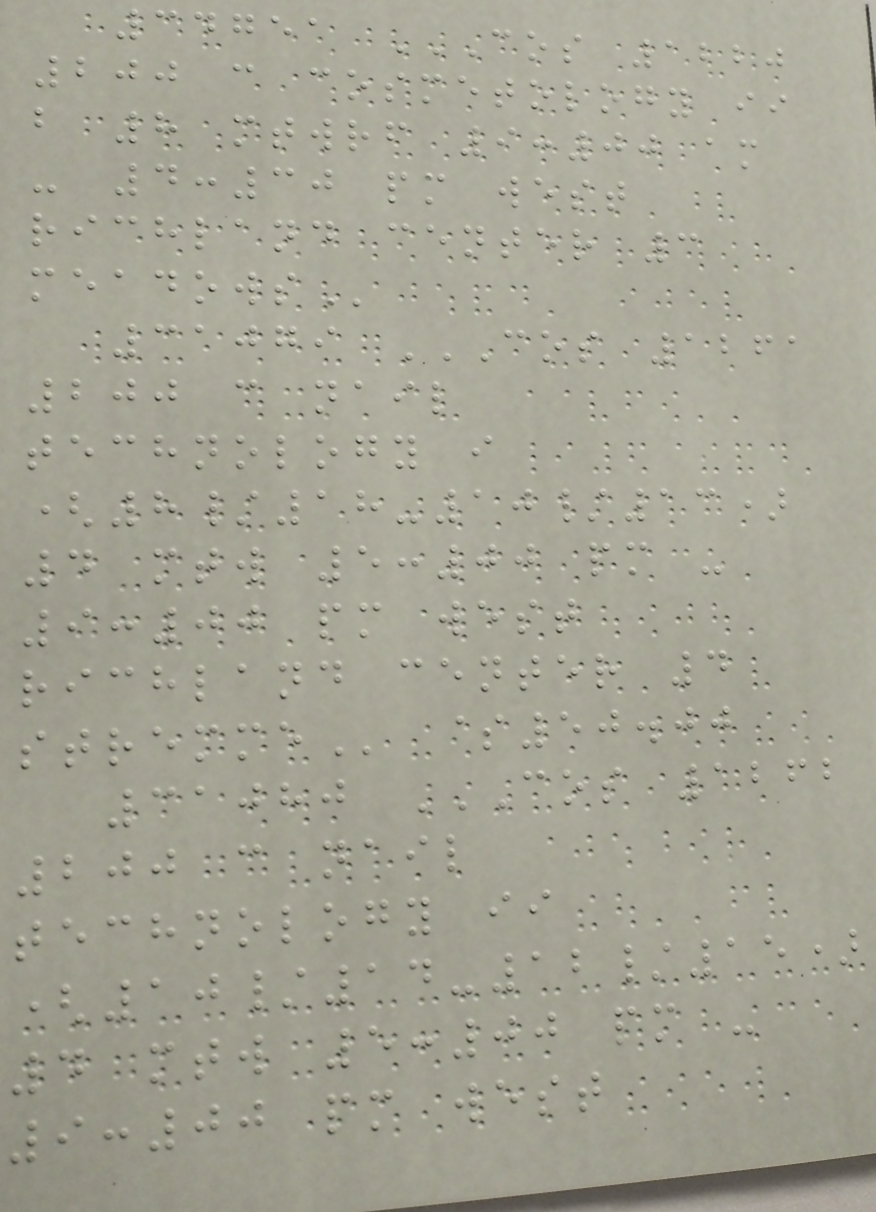34751 COS 1220
200 C COSMETOLOGY II
B 8 MTWRF 9:00 AM
- 4:30 PM WEST
RICHLAND CENTER 3
MEADOWS
31079 COS 1261
200 C NAIL
TECHNOLOGY I
(8/18-10/13)
4 MTW 5:00 PM -
9:00 PM WEST
RICHLAND CENTER 4
STREMME $50.00
31080 COS 1262
200 C NAIL
TECHNOLOGY II
(10/14-12/15)
4 MTW 5:00 PM -
9:00 PM WEST
